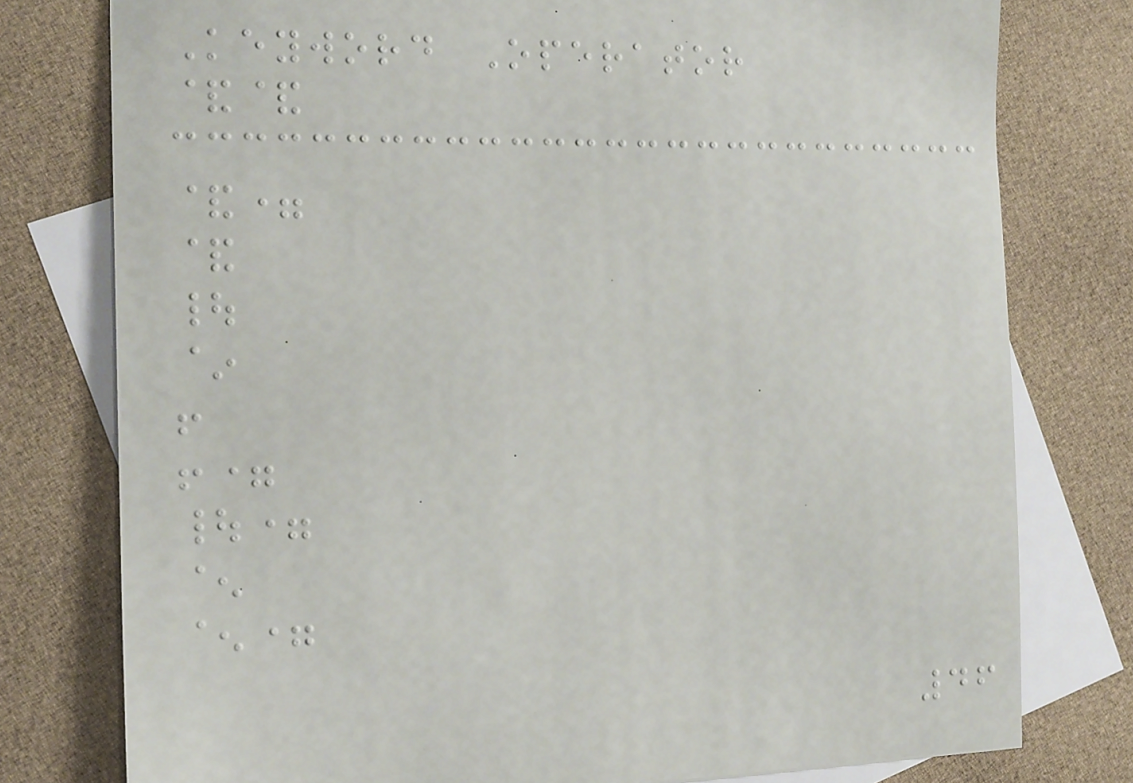Keyword Operator
&&
&=
&
|
~
!
!=
|=
^
^=
46
